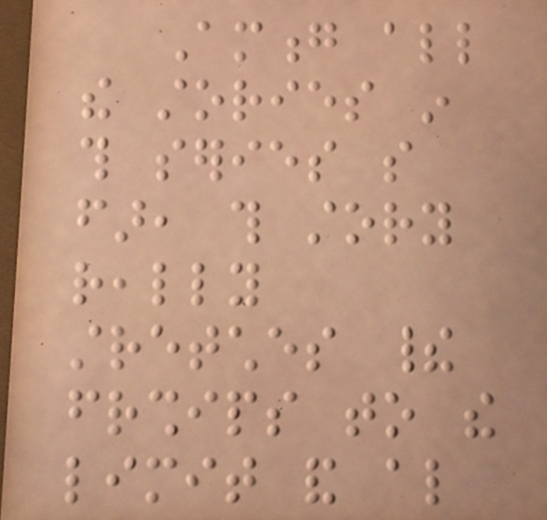Among all
the stories in
this series so
far, this story
really
stretches their
friendships to the
limit and also
